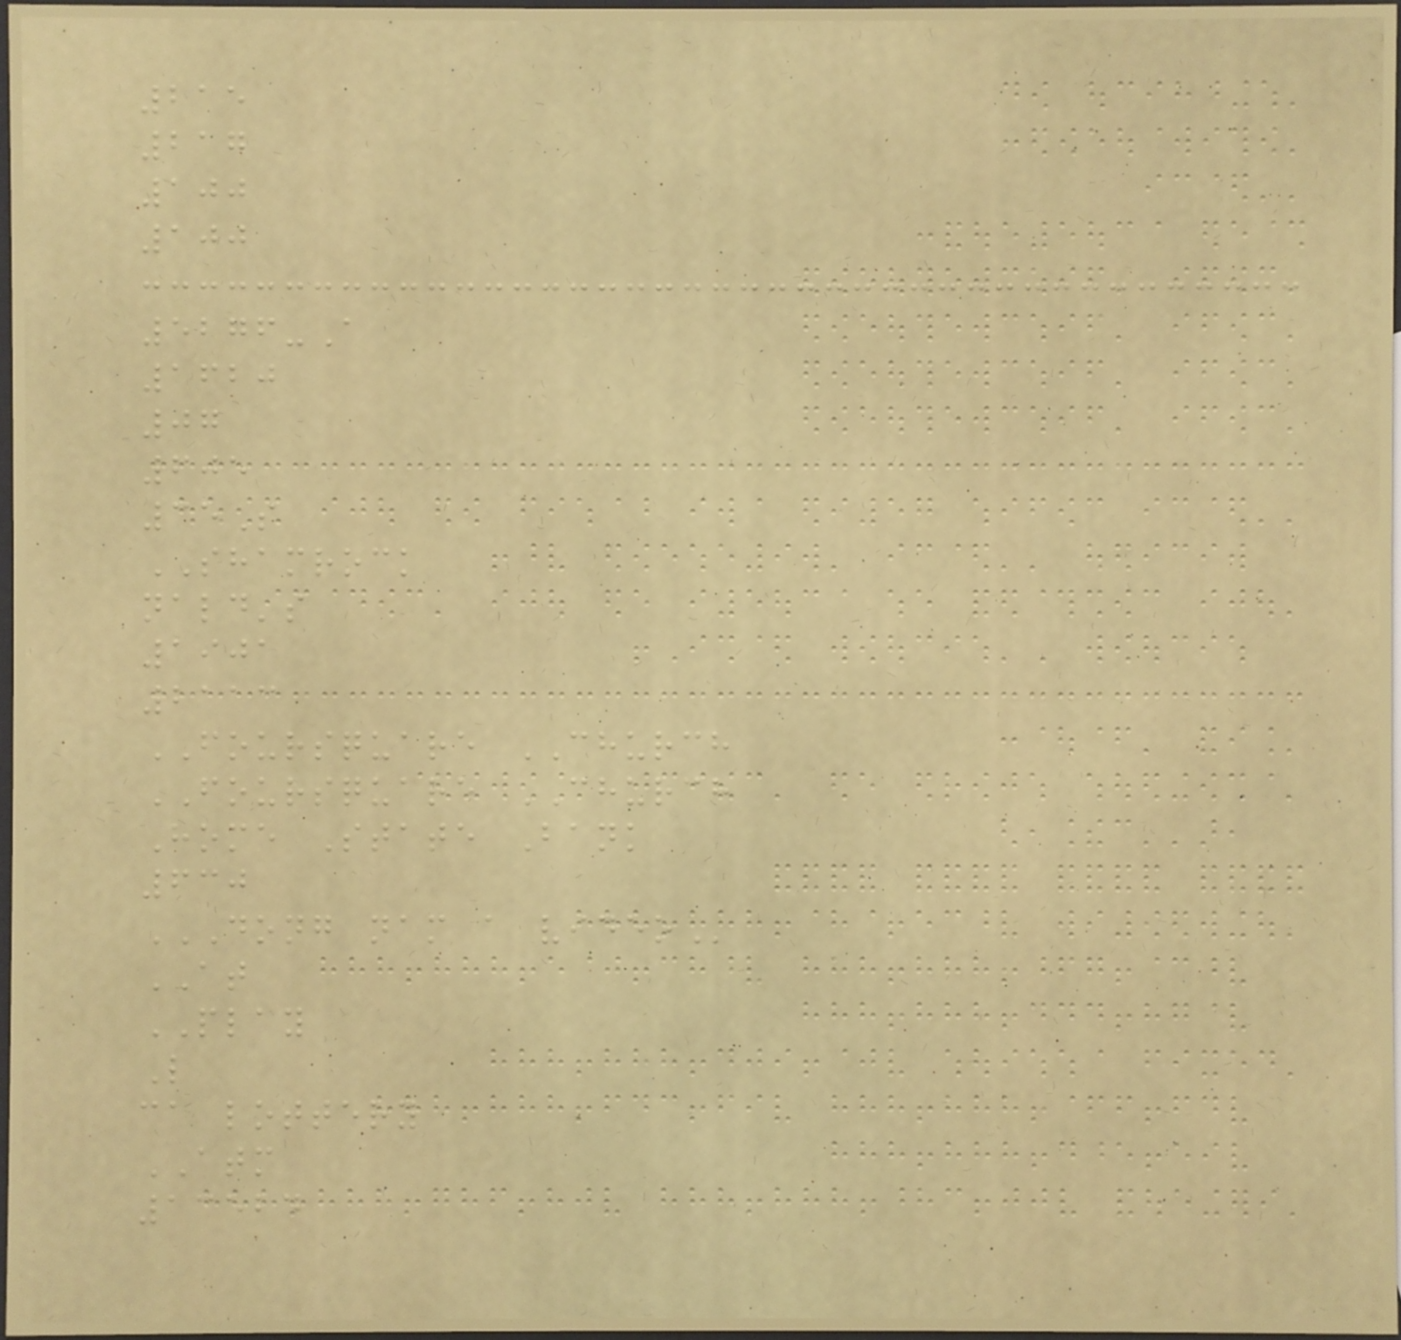215
217
100
100
5276-A
1620
07
605
35S
SHAMROCK
nald's
1901
2113
FOURSQUARE CHURCH
FOURSQUARE CHURCH
Home State Bank
630
DONG NAM A VIDEO
AT
PLAY
L
ca lottery
ATM
13524
